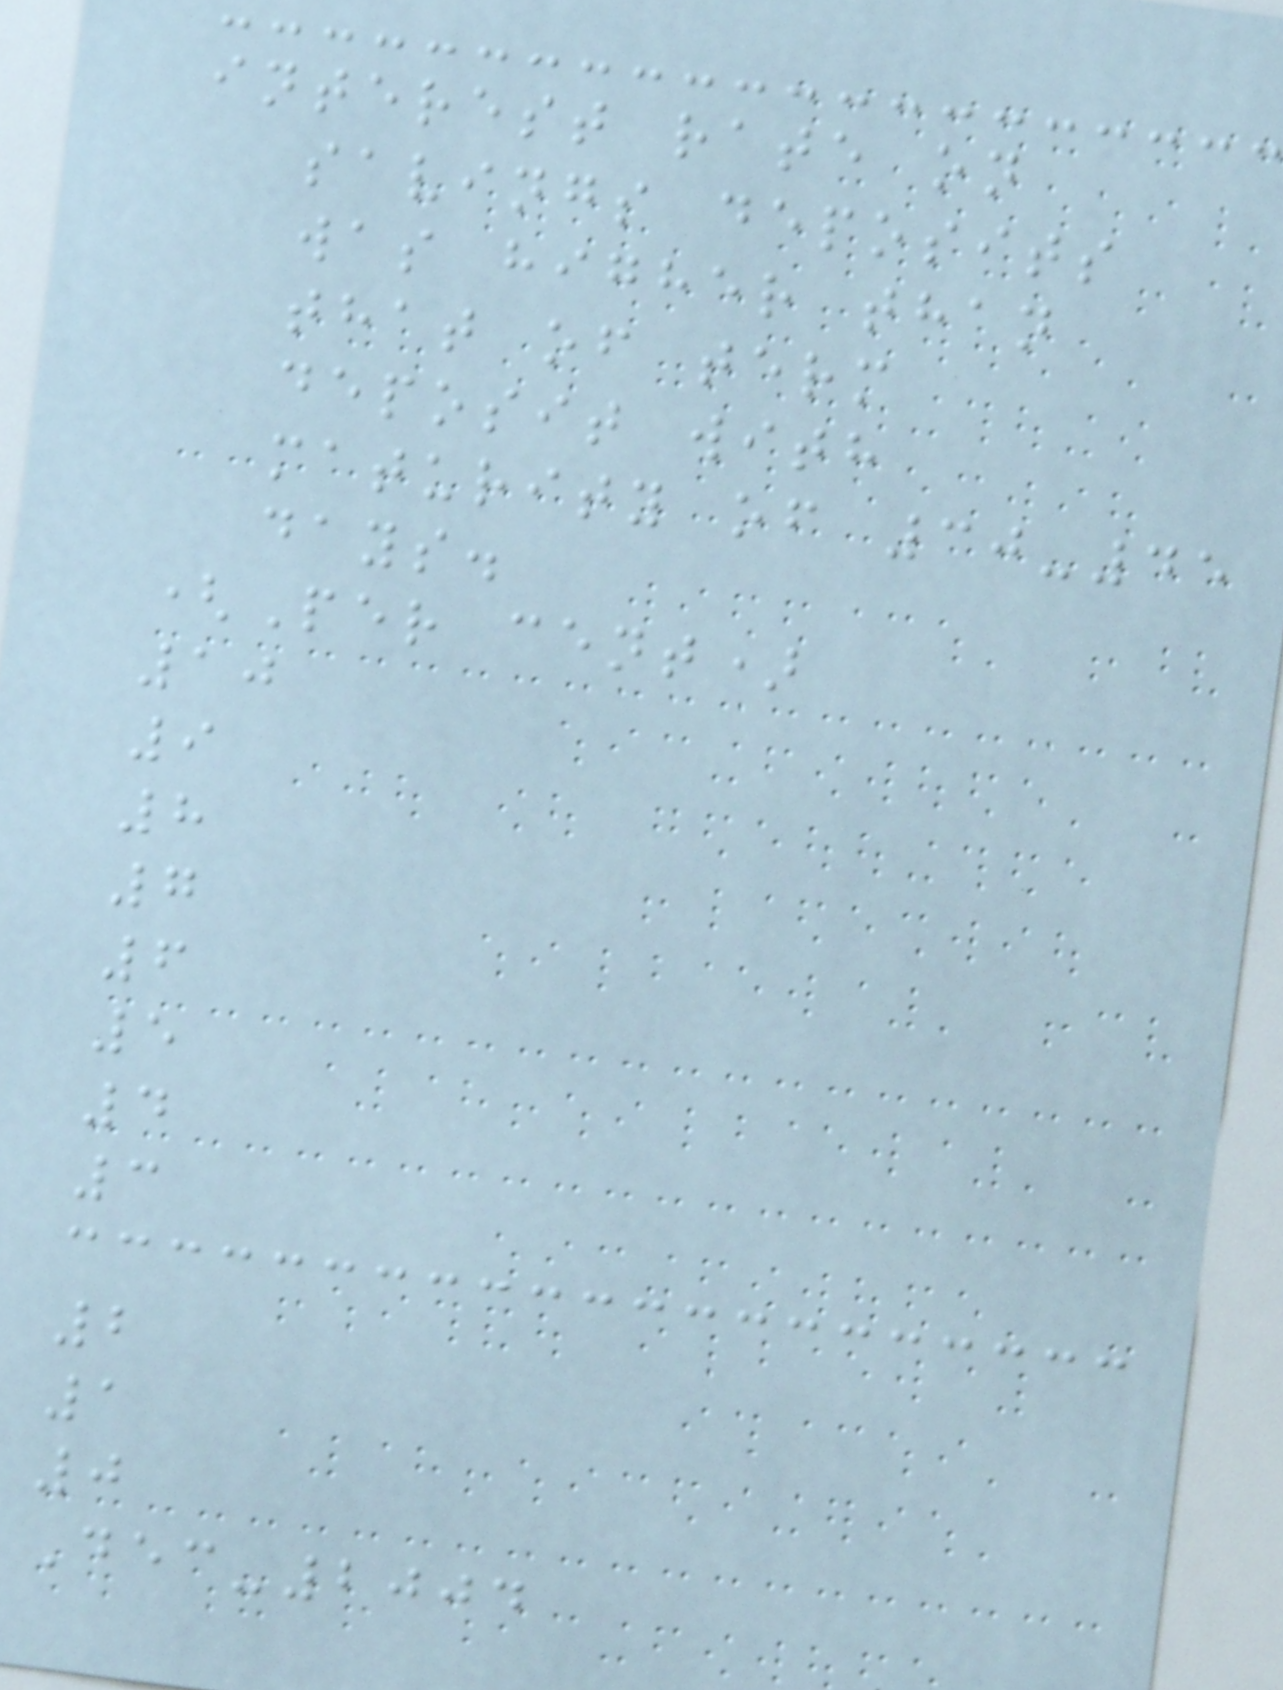interest rate on
savings deposits
was higher than
that of term
deposit with
maturity of 30-45
days.
(Per cent)
10
9
8
7
6
5
4
3
2
1
0
Dec-2004
